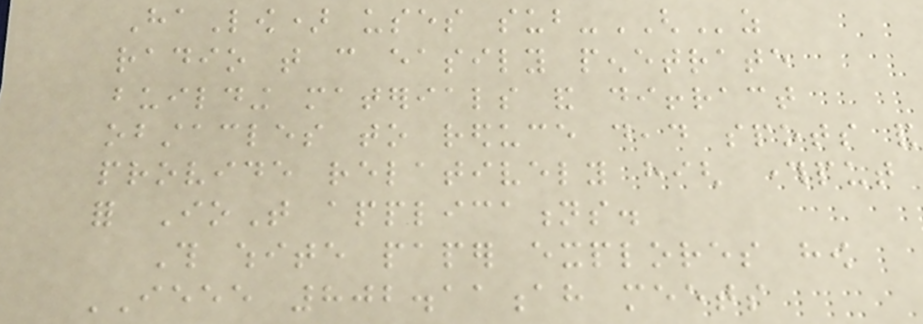HaLow) uses sub-GHz
radio that can easily penetrate
building materials and diffract
obstacles to reduce dead spots and
provide relatively high throughput
for IoT applications.
This white paper explores how
IEEE 802.11ah meets
